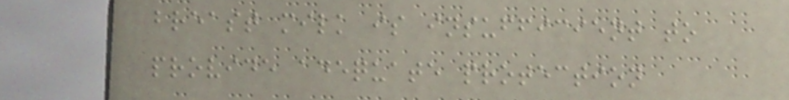breast milk is insufficient to
provide adequate protection
